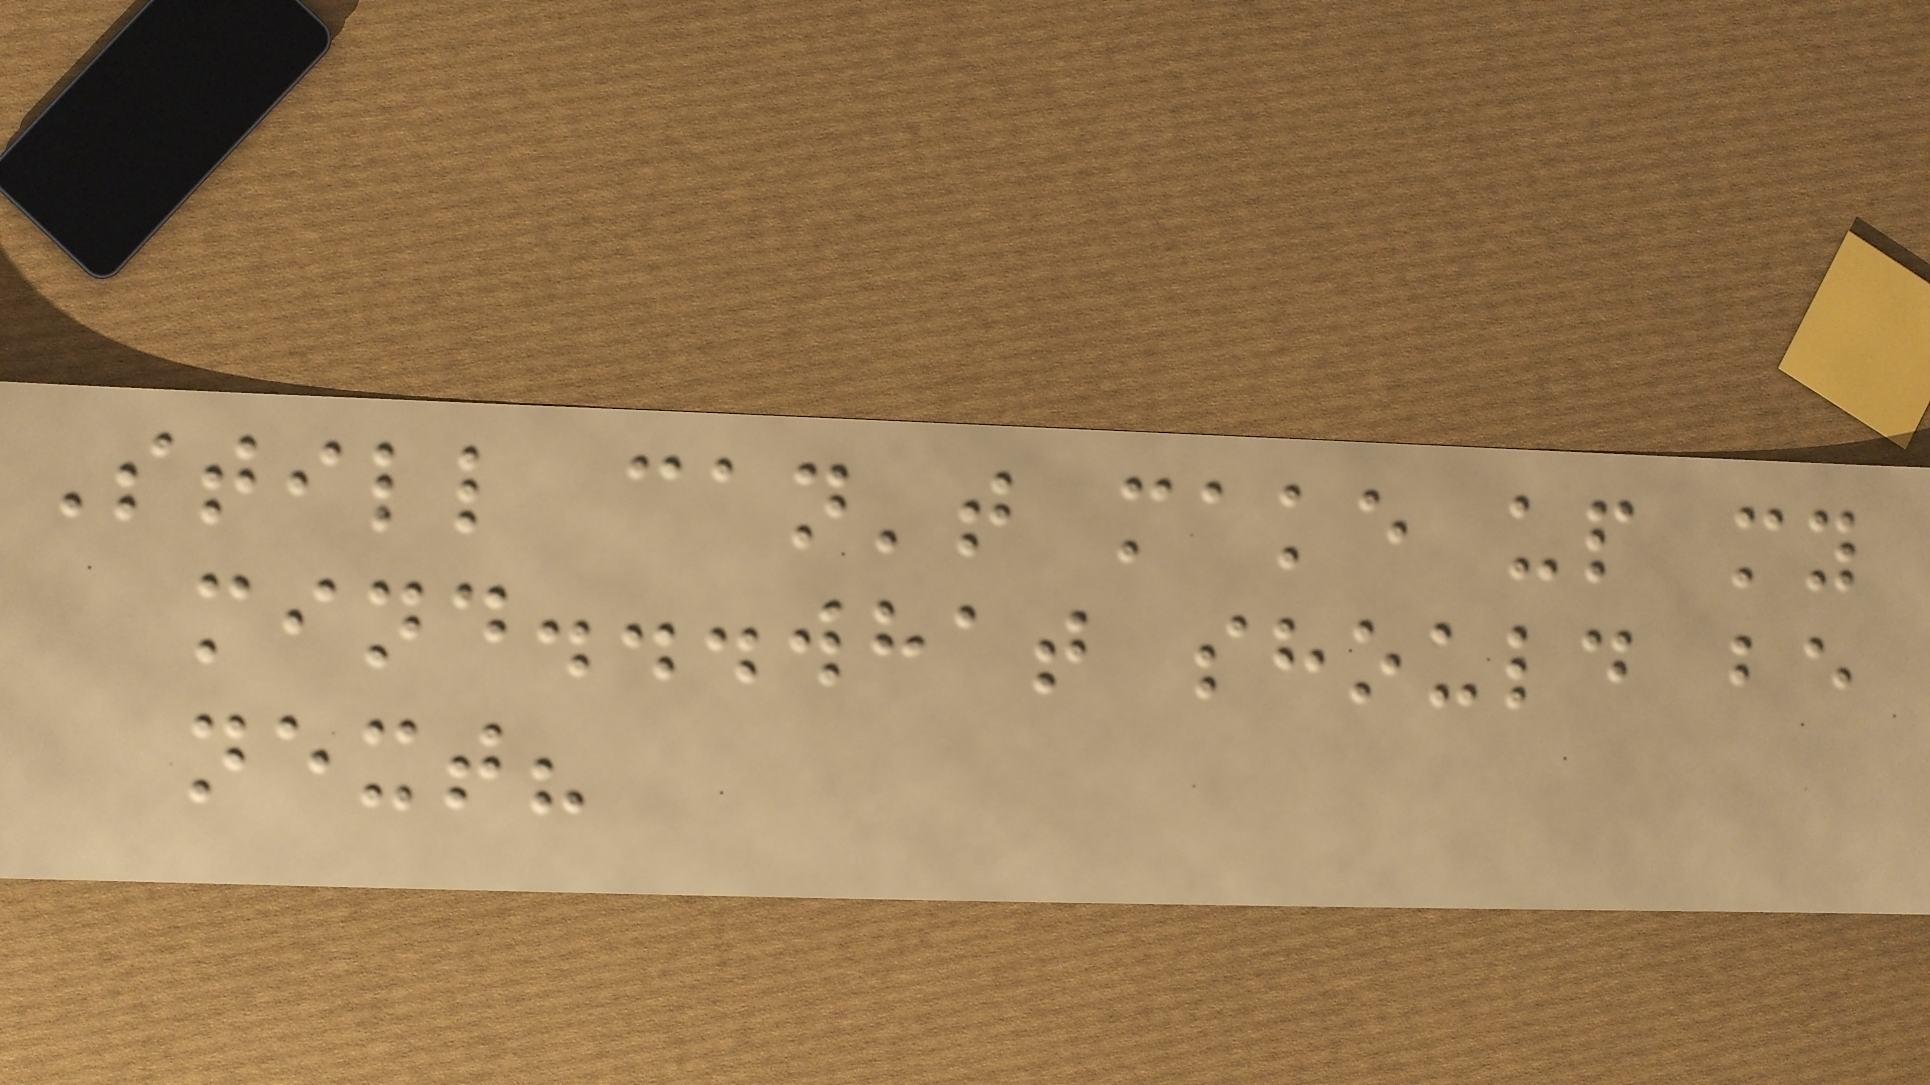Still can't make up my
mind...what should be
next?
